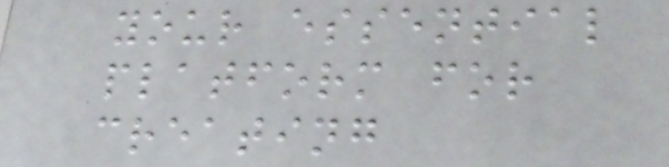your essential
platform for
creating
